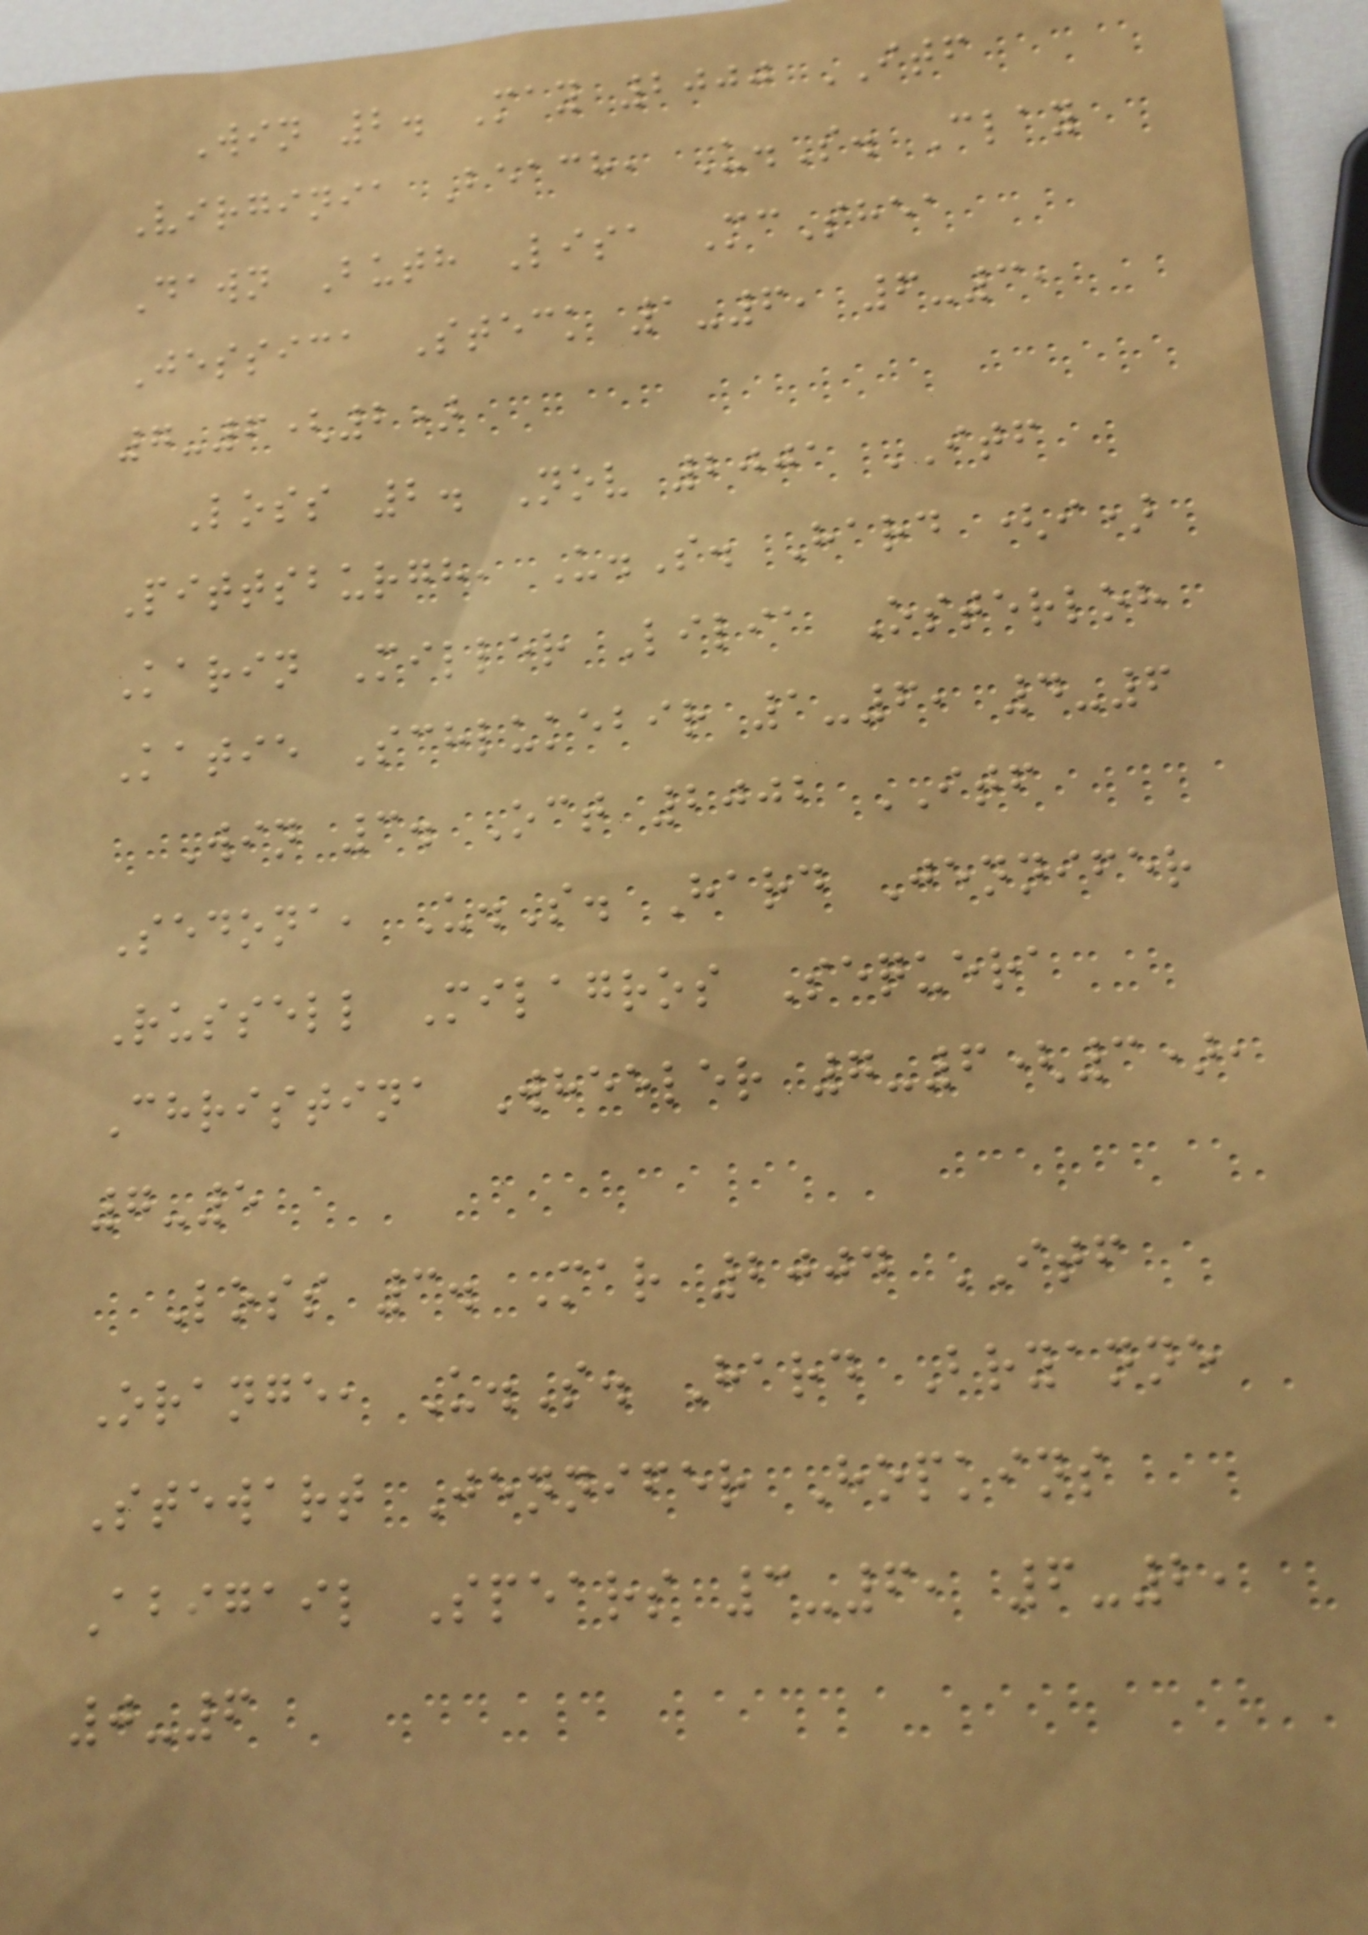Win 2. May 2000 ITF
Virginia Beach, U.S. Clay
Dawn Buth Lisa McShea
Jessica Steck 1-6, 6-3,
7-6(2)
Loss 2. Nov 2001 ITF
Pittsburgh, U.S. Hard (i)
Karin Miller Lilia Osterloh
Katie Schlukebir 1-6, 4-6
Win 3. Oct 2002 ITF
Sedona, U.S. Hard Jennifer
Russell Milagros Sequera
Christina Wheeler 7-6(3),
7-5
Loss 3. Mar 2004 ITF
Orange, U.S. Hard Bryanne
Stewart Jennifer Hopkins
Abigail Spears 3-6, 6-2,
0-6
